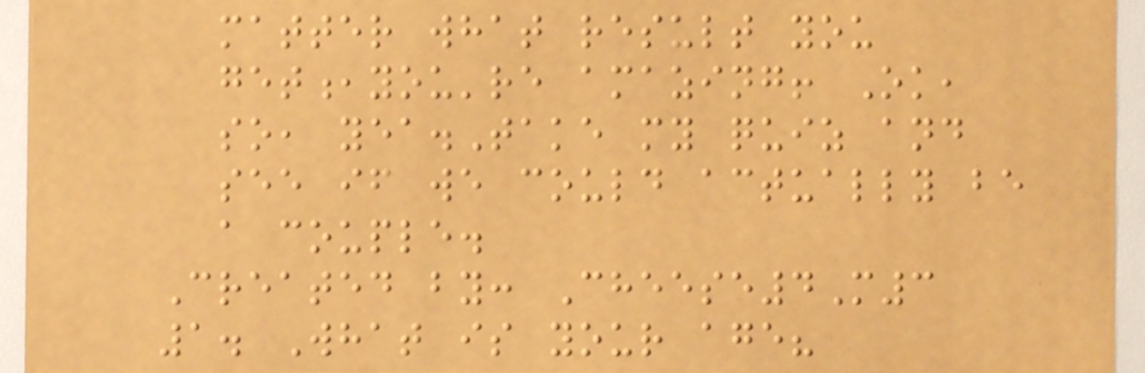matter what result you
get,you're amazing! Ok,
so, yea.Take my quiz and
see if we could actually be
a couple.
Created by: Cheese4M3
1. What is your age?
